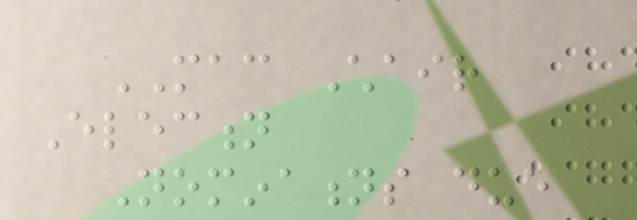MAC Chair
Election
Nominations due
